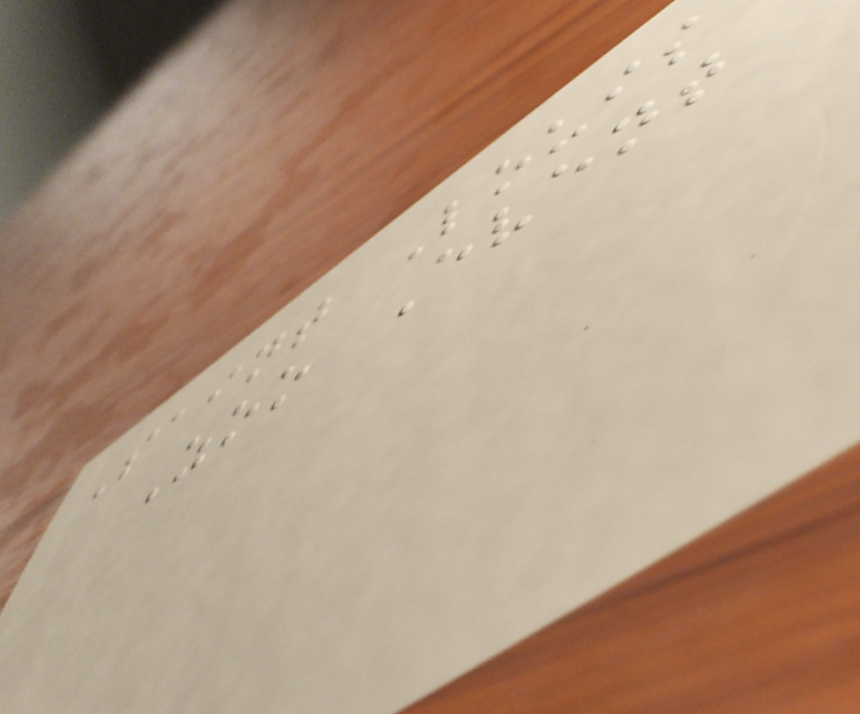Saint Louis
Zoo Event
